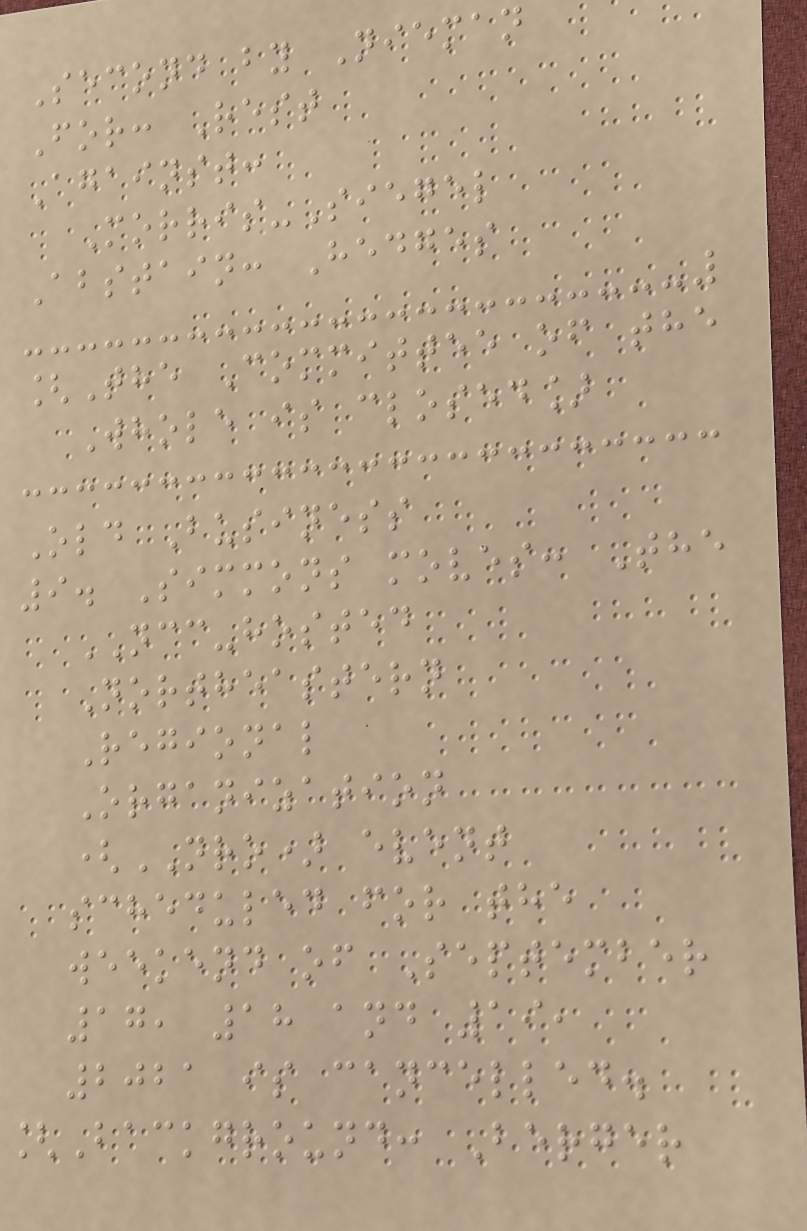Second by Nieman
For: Rest
Against:
Morris-Siegel
Abstain: Hedges
[The Committee of the
Whole is closed]
Old Business
9. Simmons moves: The
NCC-hosted
Northeastern
Regional
Organization
(NRO) event
scheduled for the
weekend of September
17, 18 and 19,
2021 is cancelled.
[Background: Berger
